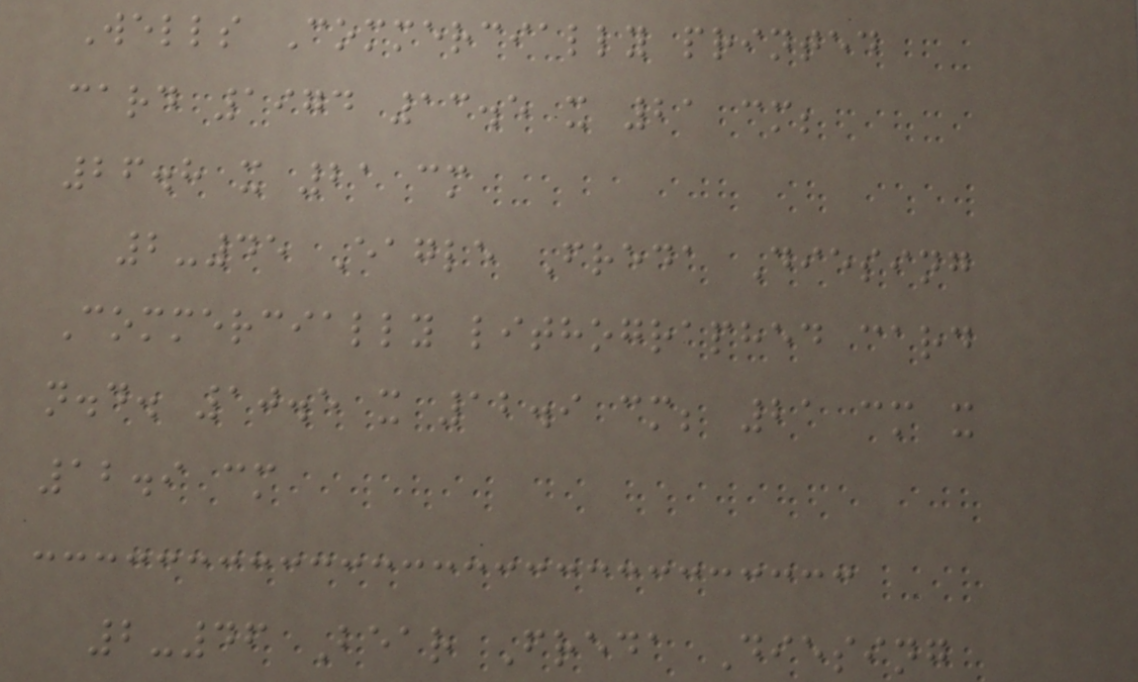Wells Commercially printed
card 1974 13.5 x 21 cm;
26.8 x 21 cm
2-45 Eagle Freda Diesing
Commercially lithographed card
n.d. 10.5 x 12.9 cm; 21 cm x
12.9 cm
2-46 Bear Freda Diesing
